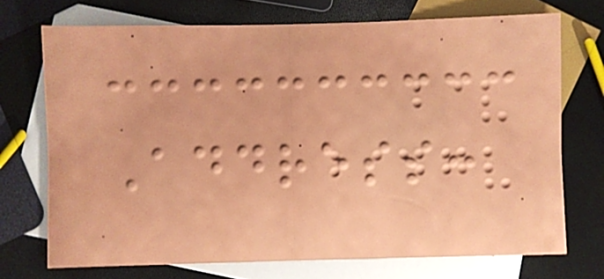Address:
